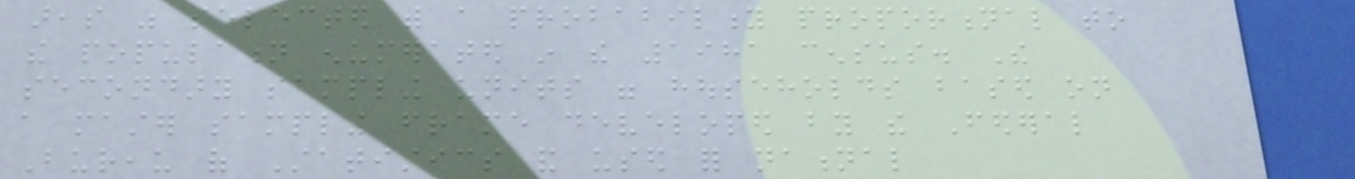areas was selected with a probability proportional to
the population enumerated in the 1981 census. The
secondary sampling units were households based on
a master sampling frame developed by the Federal
Bureau of Statistics and used for national
